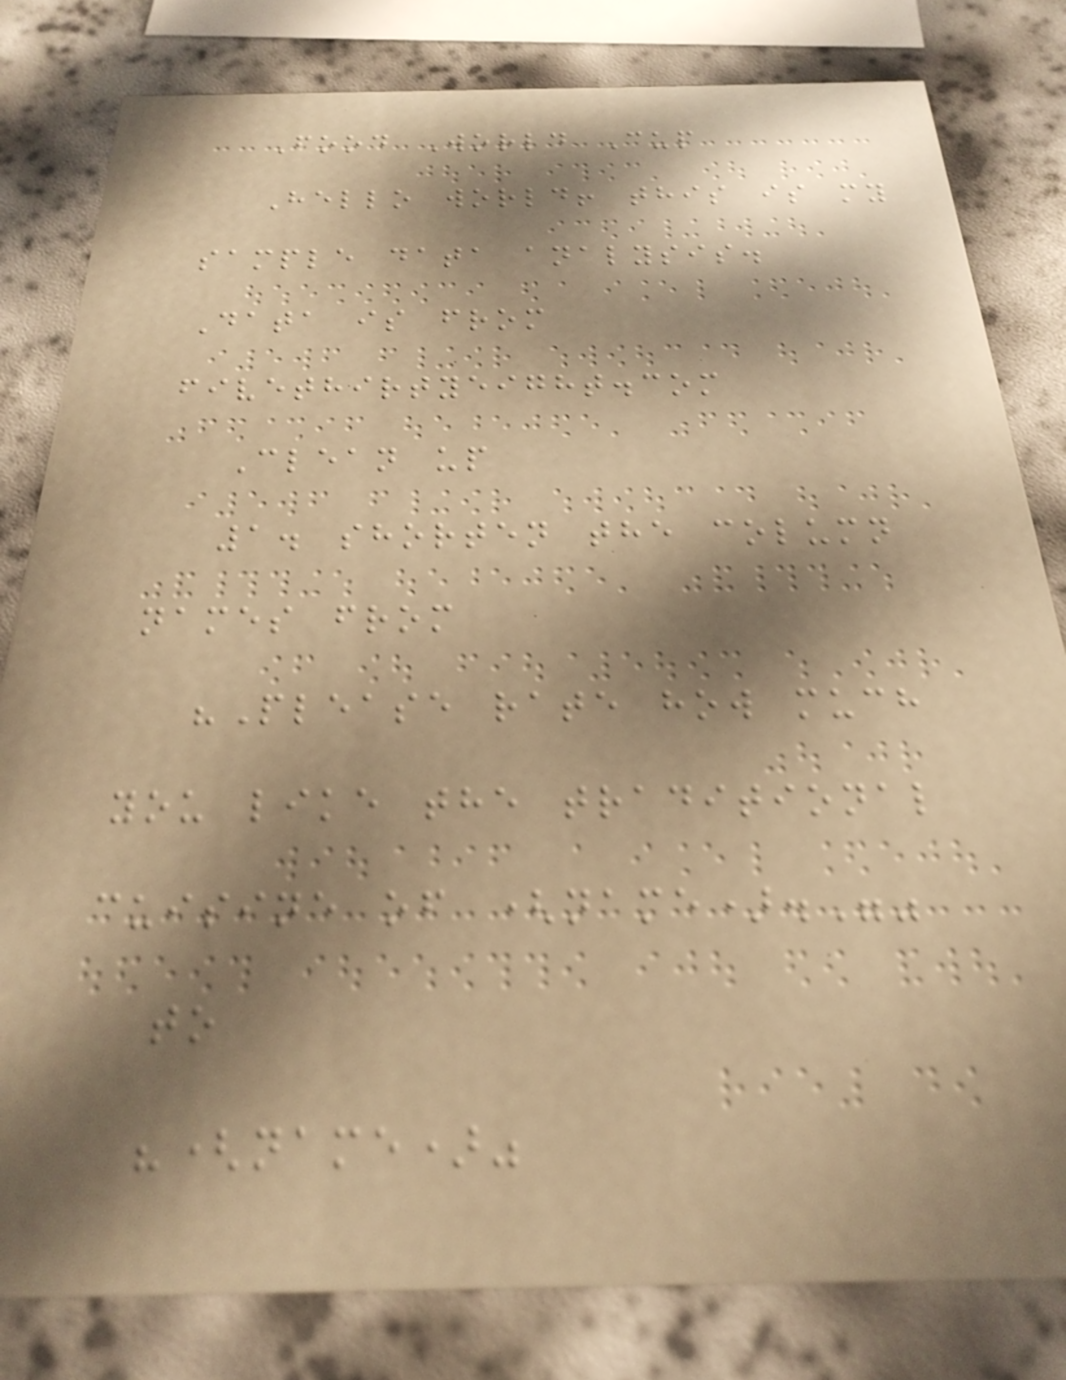Food World Cup
Hello world! this is my
sample data analysis.
Data is from
fivethirtyeight.com
Clean up
1. shorten the column
names from
"Please rate how much
you like the traditional
cuisine of (name).""
to
"(name)"
